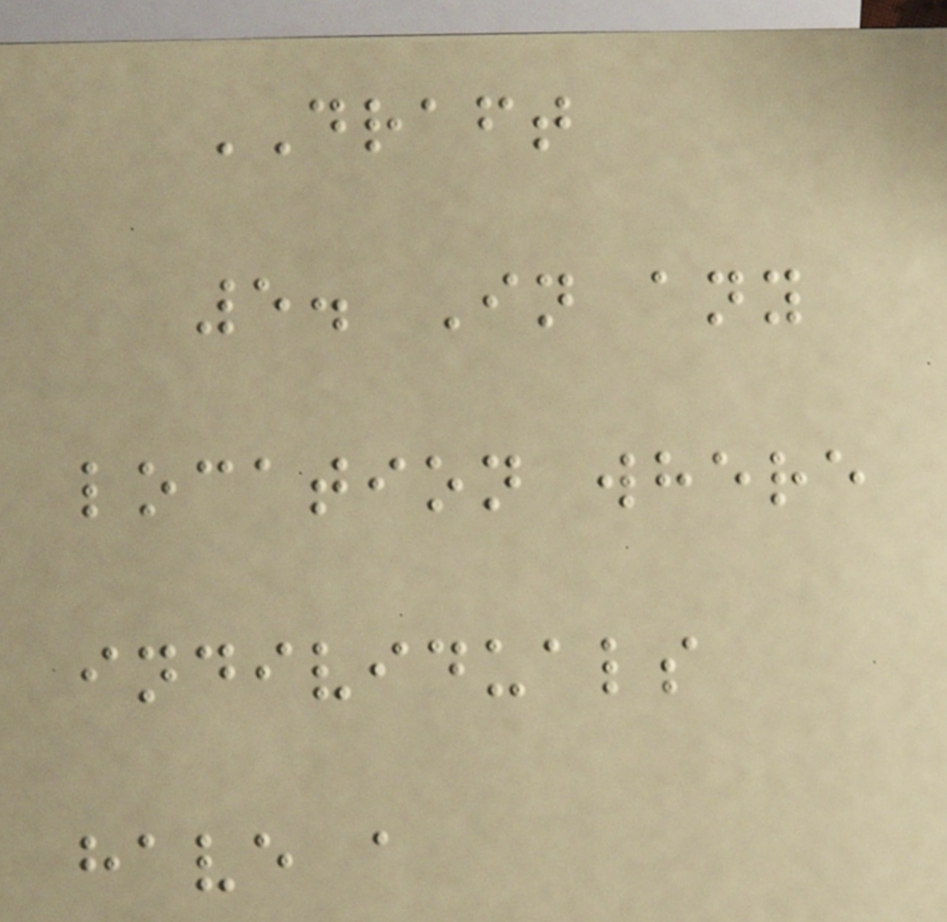DRAFT
5. In any
location where
individuals
have a
